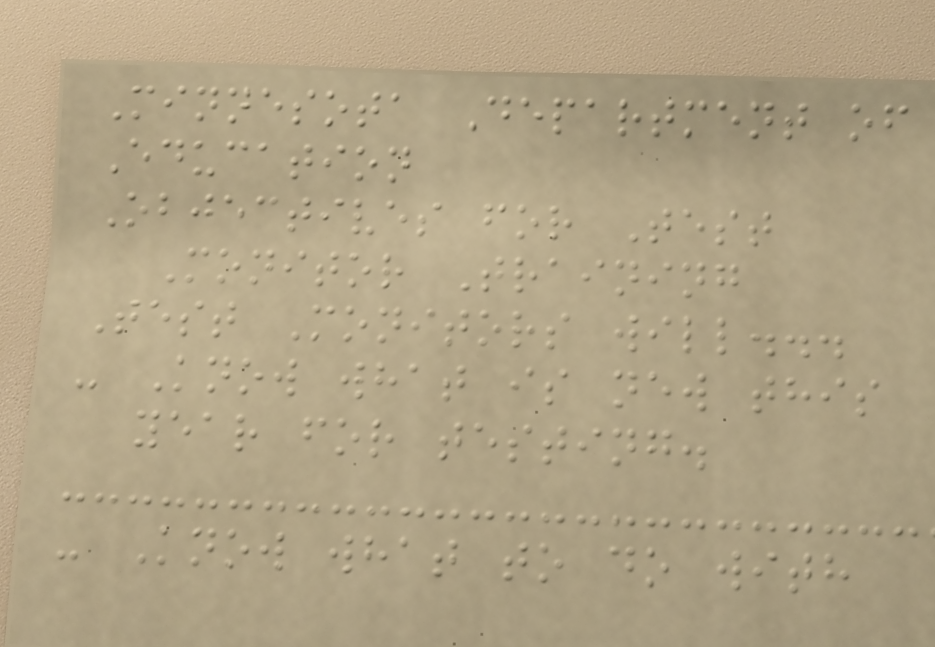Minnesota Department of
Education
Objectives for Test
Monitor Training
Test Monitors will...
- Know what is new this
year for testing.
- Know what to do with
